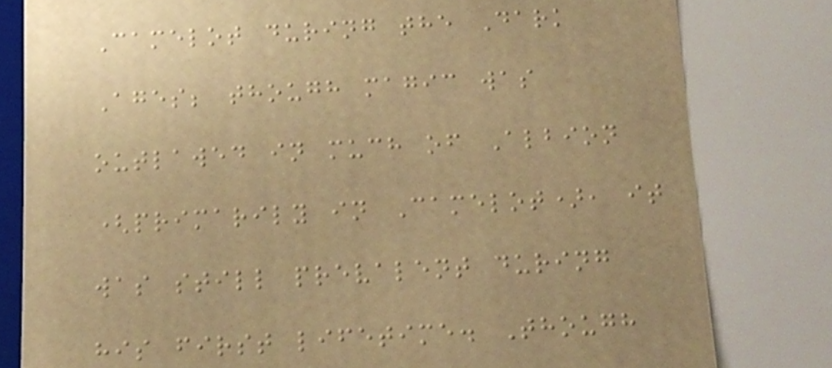Camelot during the Dark
Ages; though magic was
outlawed in much of Albion
(primarily in Camelot), it
was still prevalent during
his first lifetime. Though
